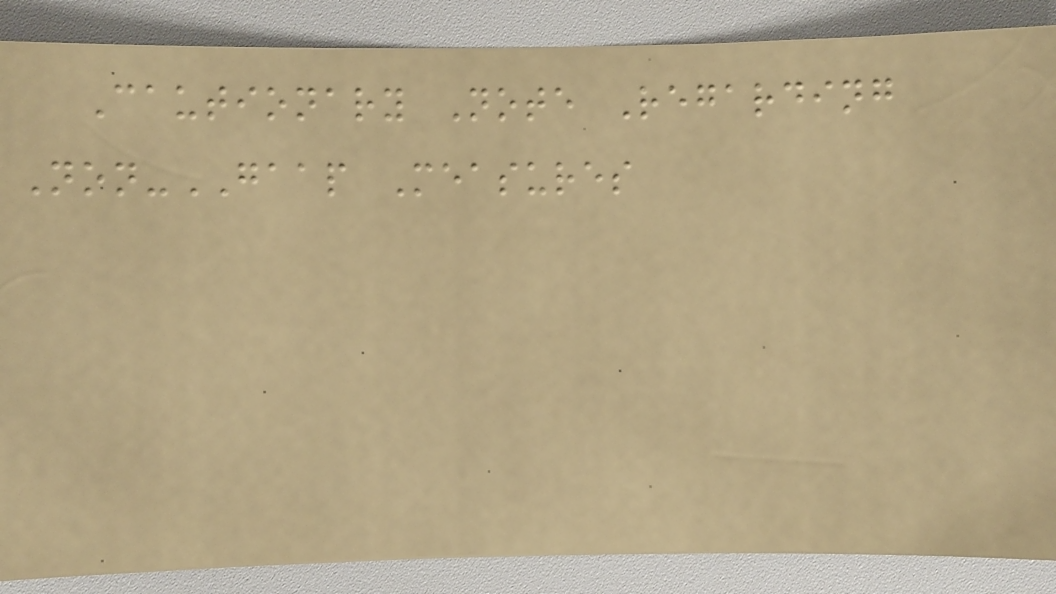Cautionary Note Regarding
Non-GAAP Measures
